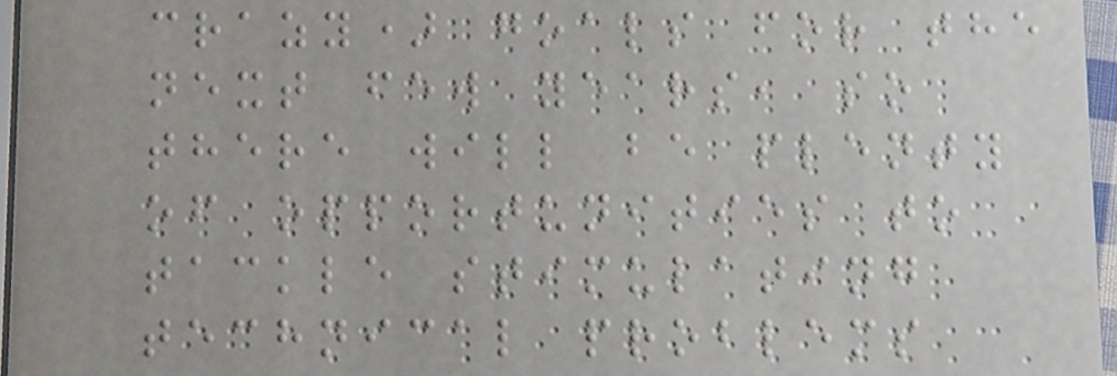crazy) goals for the
next few years, so
there will be plenty
of opportunities to
tackle stimulating
technical problems
